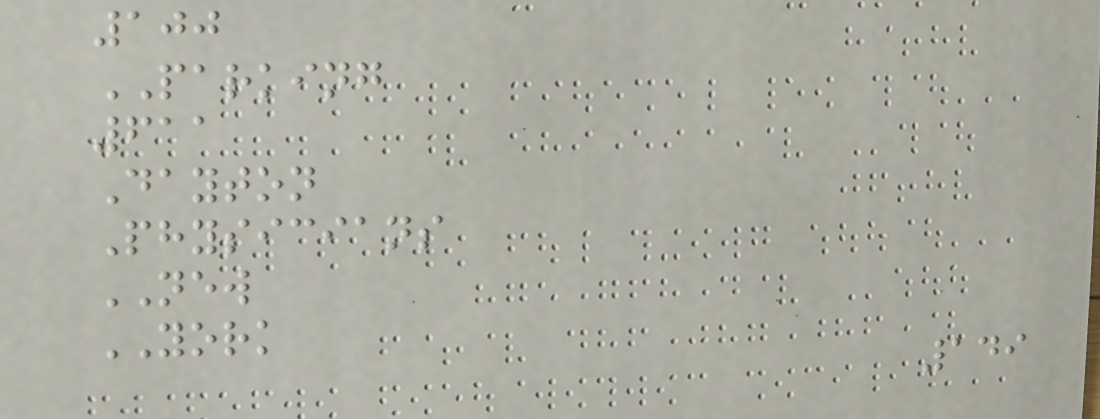100
PARKING
611
Dayton
Physicians
NEW
YORK
149
